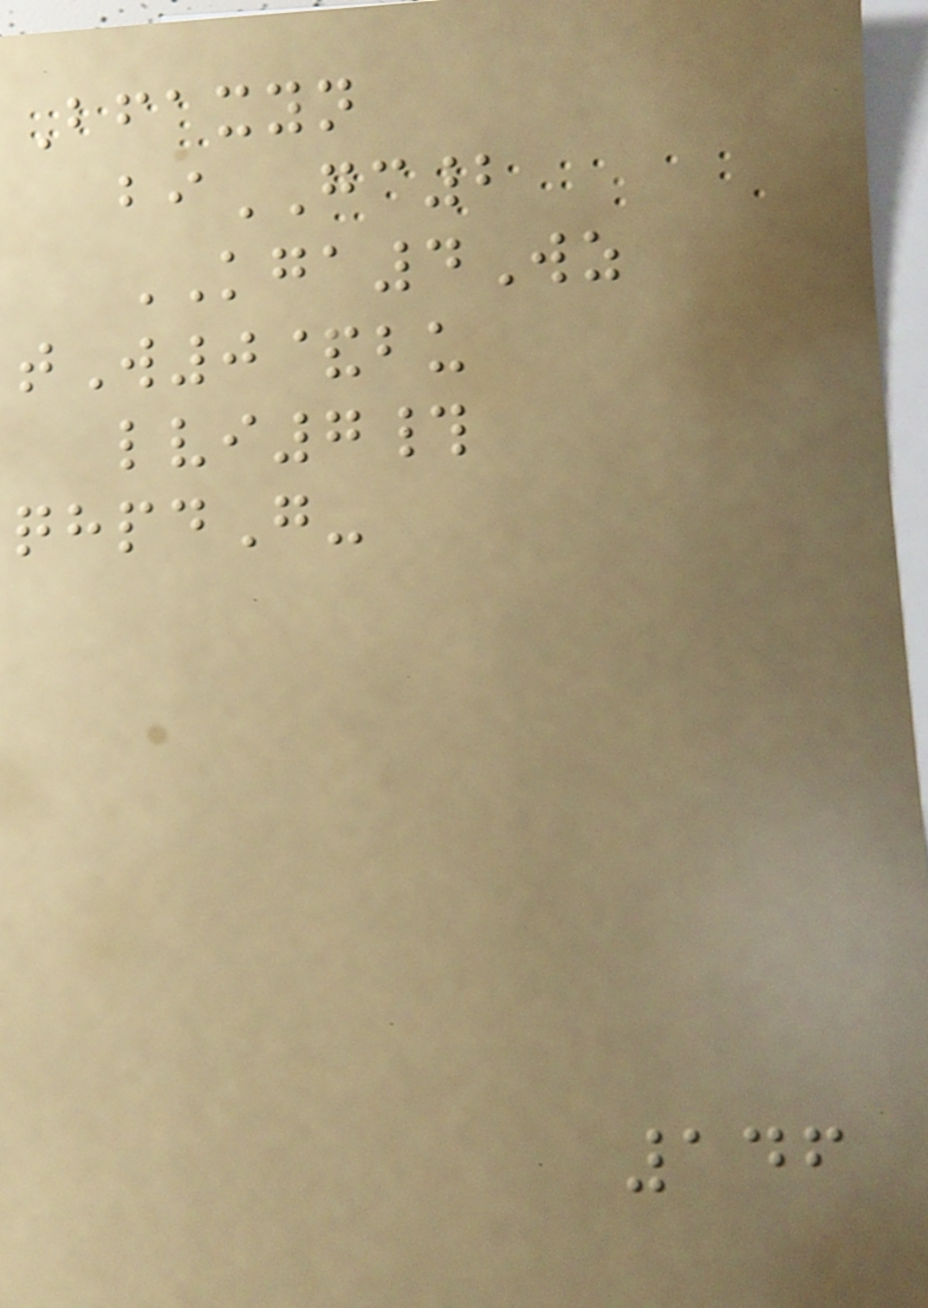Bfaxyn
biGC2
KGA4Wz
tW0&bu
lvi7#
qhpdG-
146
